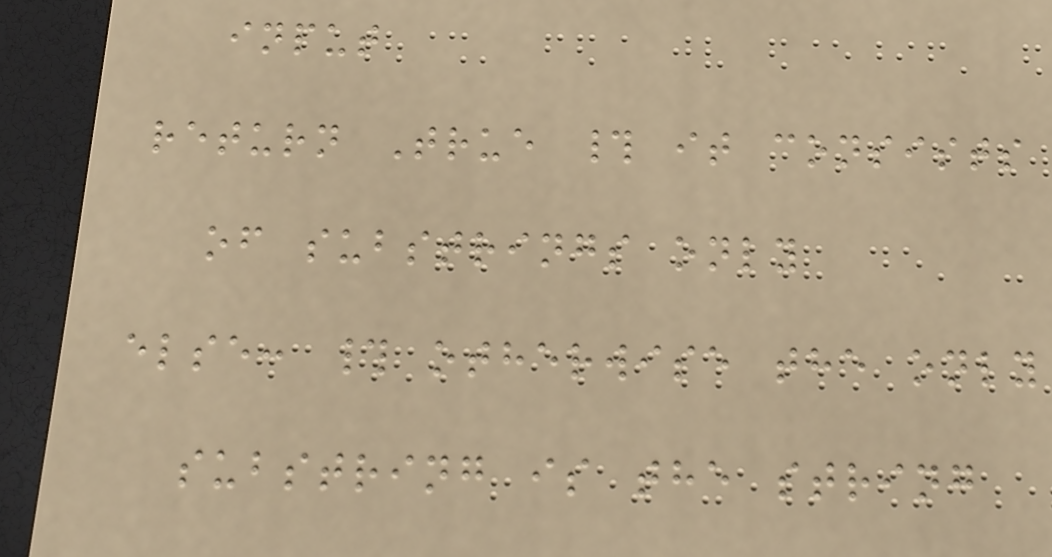input
return True # it consists
of substrings only
else: # otherwise the only
substring is the string
